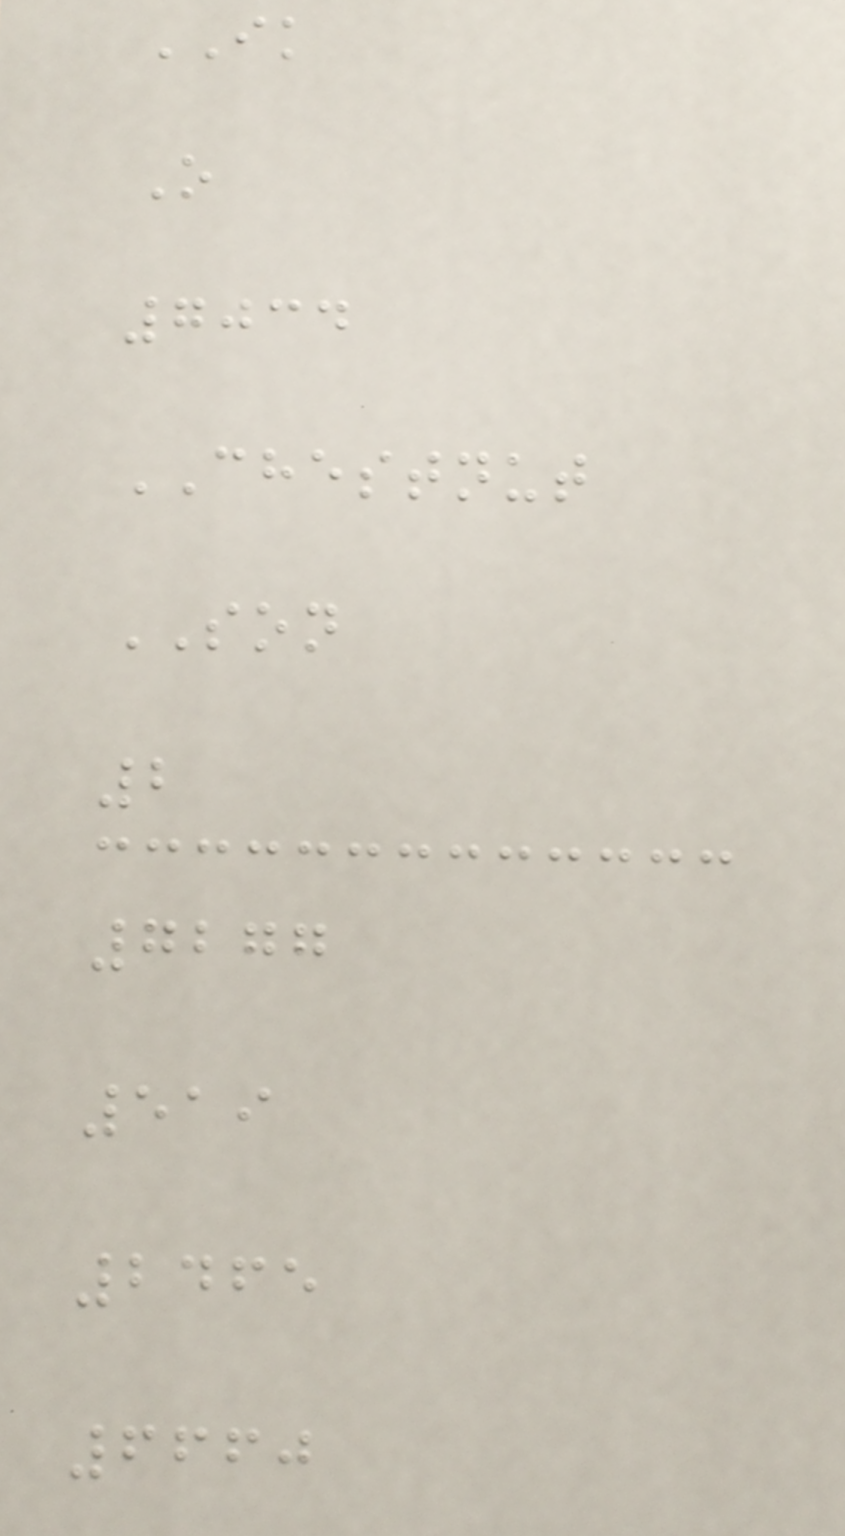IK
O
7034
CHESTNUT
SON
2
7277
519
2465
6660
